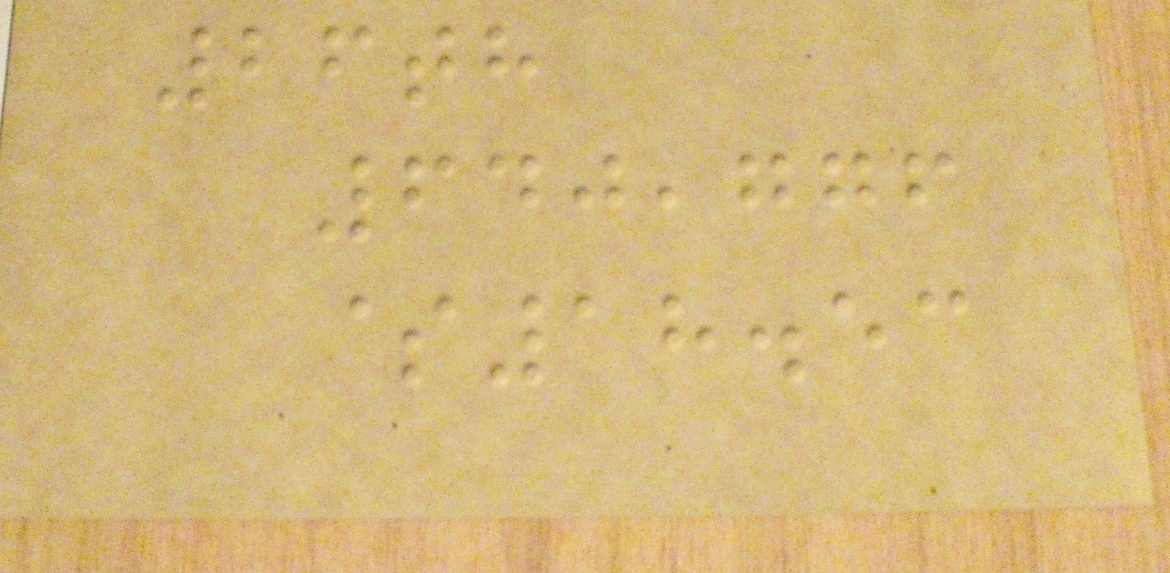26th
640,776
$18.53
